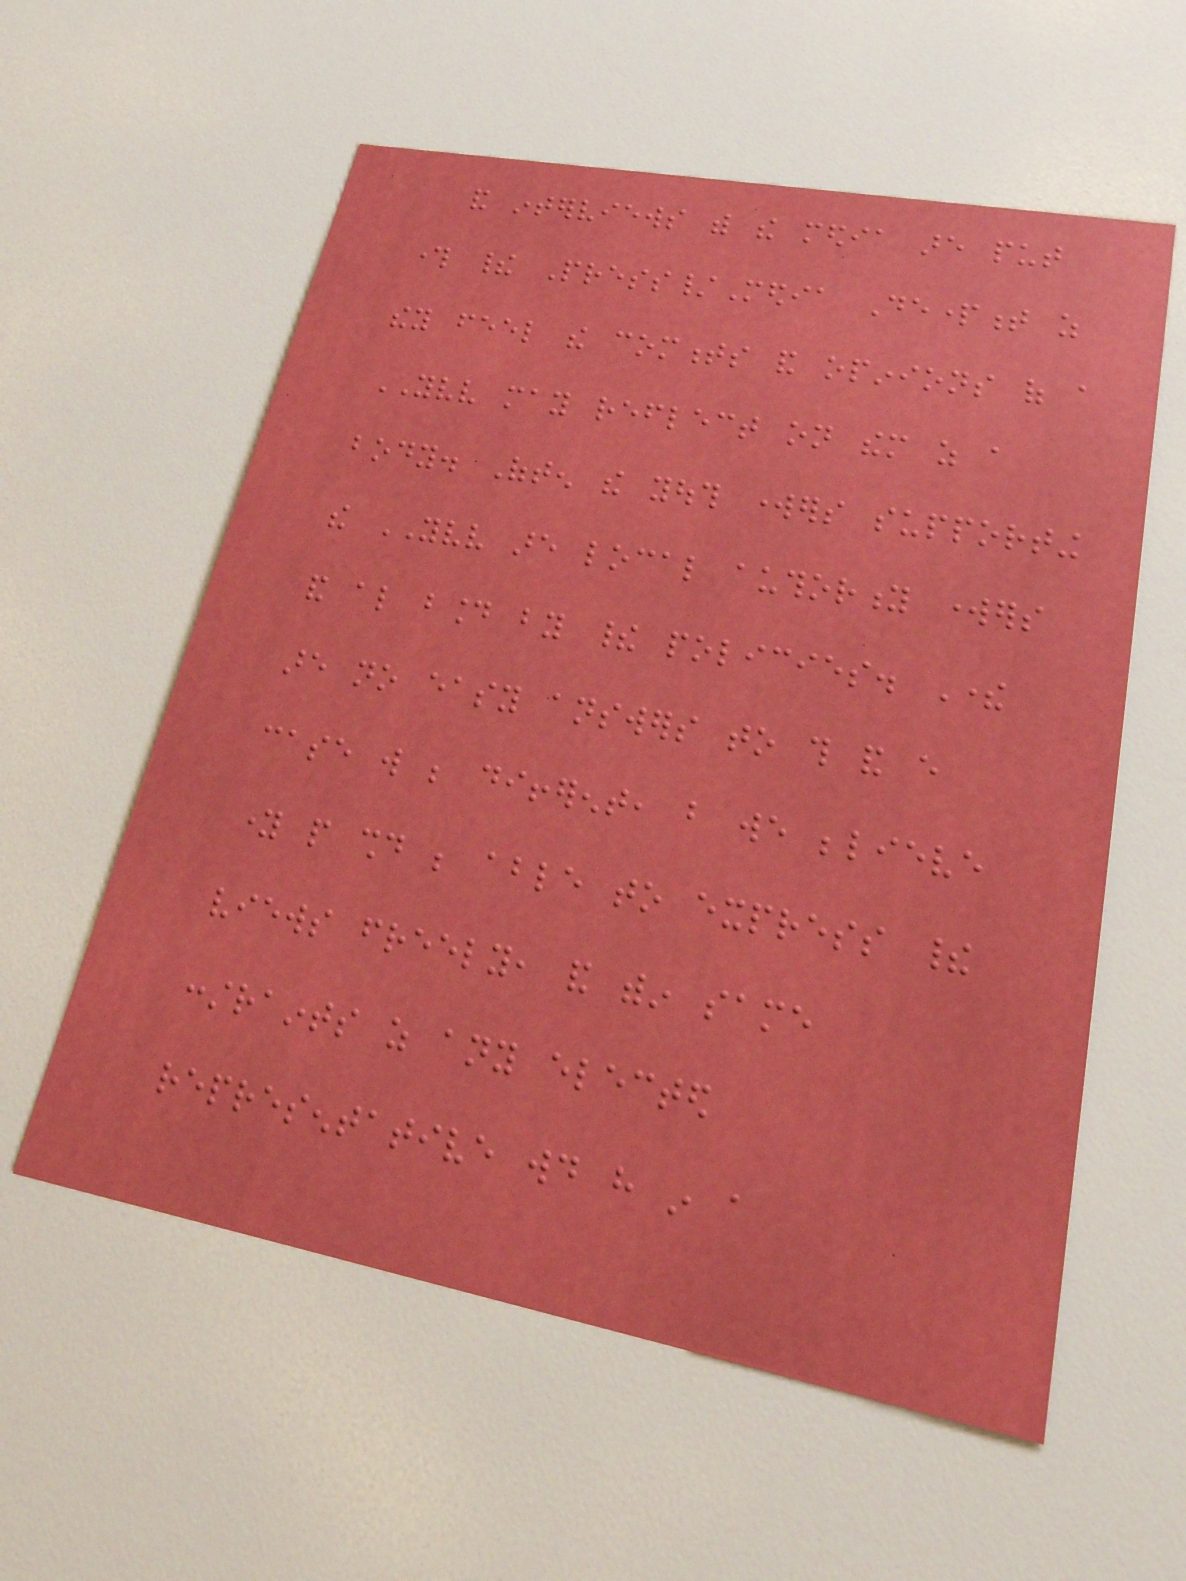and interviews with the media are put
through their Press/Media Department as
they feel the comments and opinions of a
YVV may reflect on them as a
body. Often the youth workers supporting
the YVV are local authority workers
and also bound by their policies. There
are no easy answers to this and every
case will be different, but we believe
young people should be able to express their
views freely, and within same
constraints as any elected
representative would have in a
